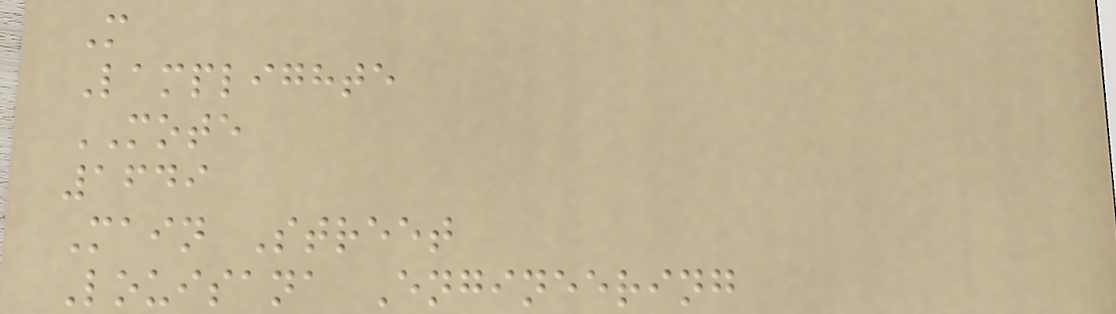M
Lamplighte
MOTE
1649
Main Street
Louisana Engineering
